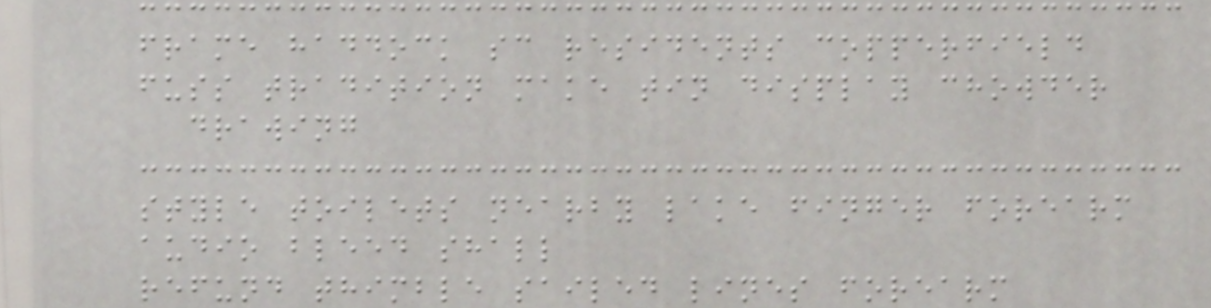frame haddock sc residents copperfield
fuss tradition make tin display chowder
drawing
style toilets nearby lake finger forearm
audio bleed shall
refund thimble sailed lines forearm
